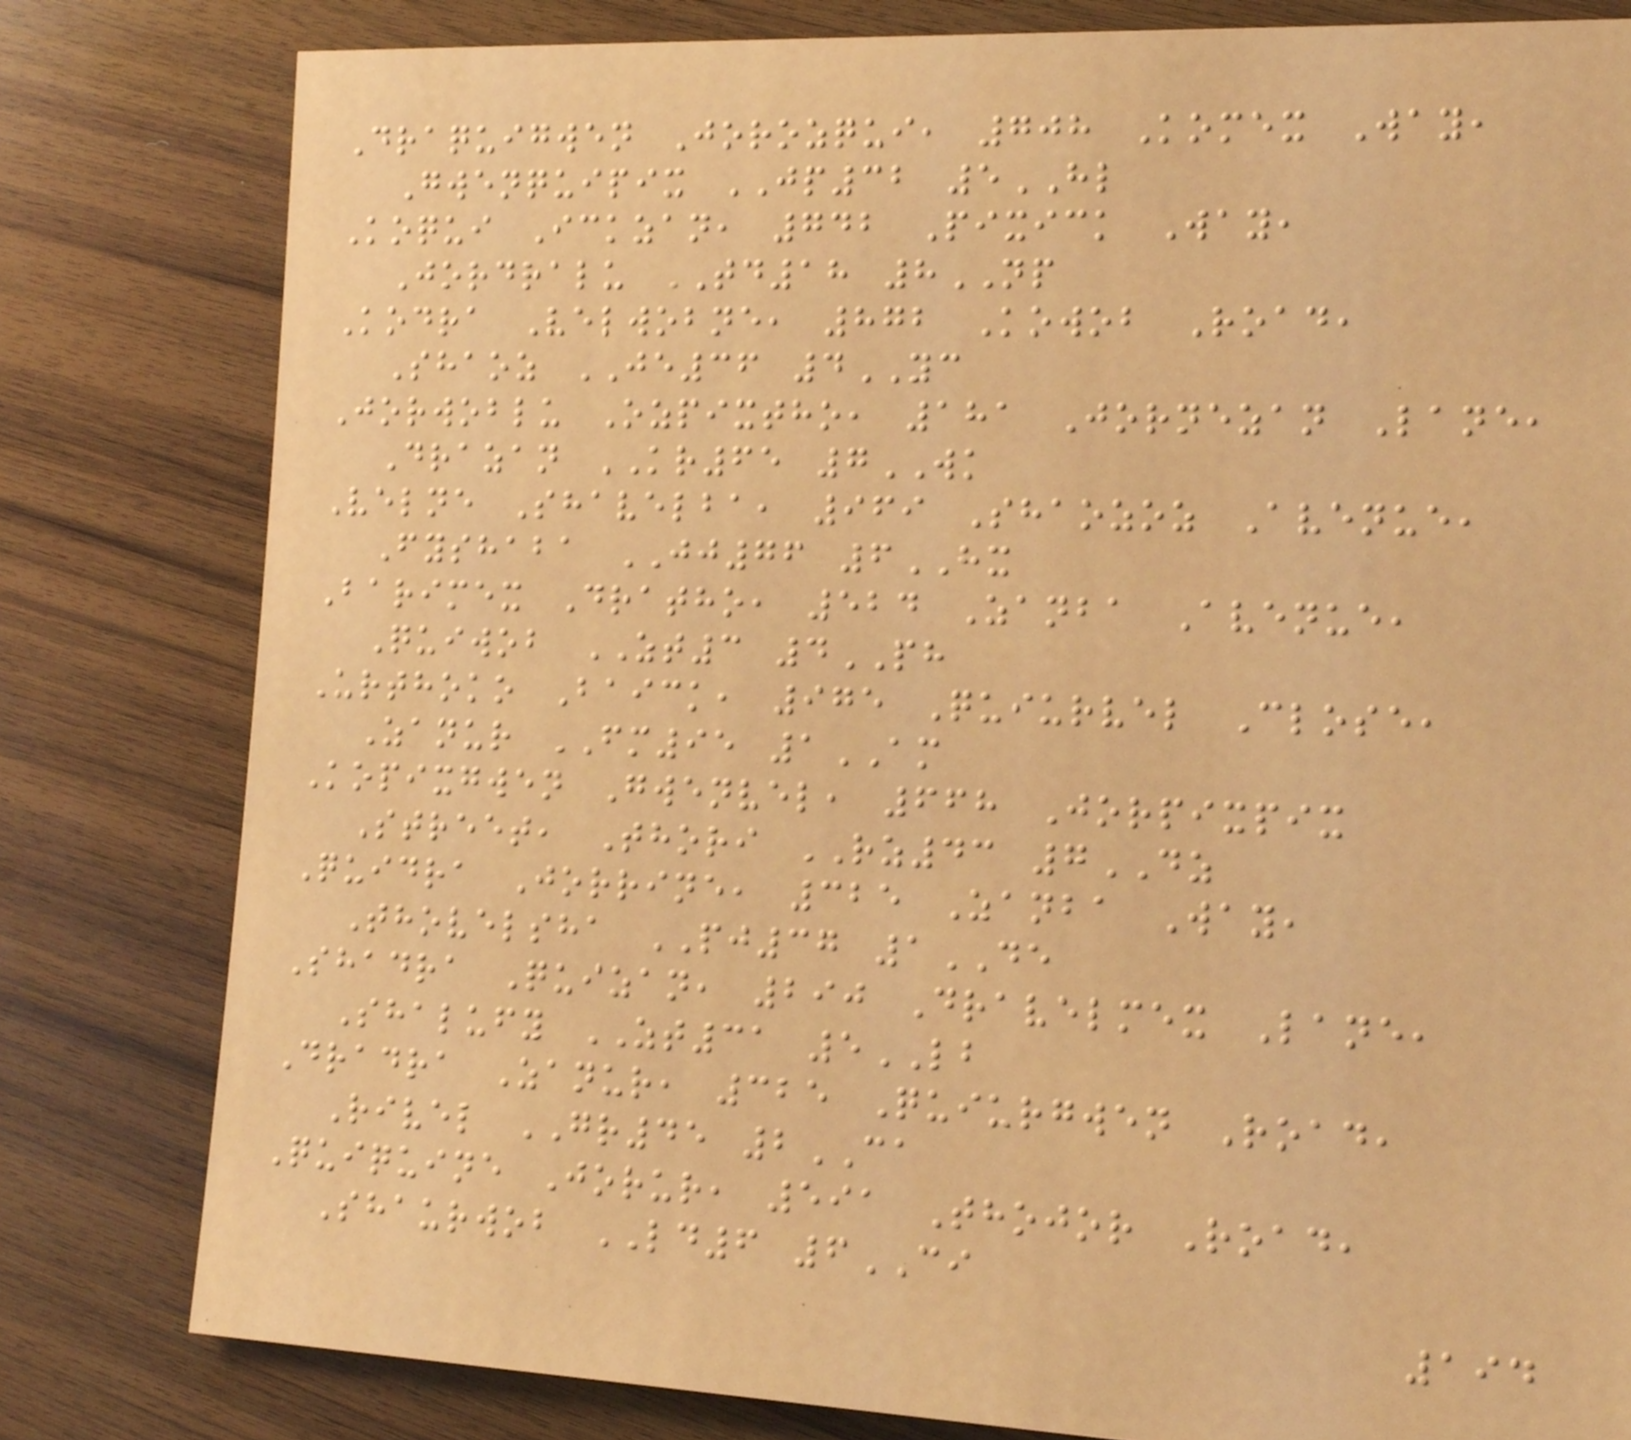Draquigwen Jorozqui, 708 Komex Way,
Gwenquipix JP32 5HL
Koqui Ickzan, 742 Pixick Way,
Jordralu TD18 8NP
Kodra Velwobne, 872 Kowob Road,
Shaoz JE36 4YC
Jorwoblu Ozpixtho, 181 Jornezan Lane,
Drazan KR65 7WK
Velne Shavelba, 969 Shaozoz Avenue,
Fyshaba JJ76 6HX
Barimex Dratho, 524 Zanba Avenue,
Quiwob ZT3 4PH
Urthoko Baick, 975 Quiurvel Close,
Zanur FM95 1AM
Kopixgwen Gwenvel, 668 Jorpixpix
Street, Thori RZ43 7DZ
Quidra Jorrine, 325 Zanba Way,
Thovelsha PJ37 1DE
Shadra Quizan, 290 Dravelmex Lane,
Shalufy ZT31 5LB
Dradra Zanur, 325 Quiurgwen Road,
Rivel GR45 2CA
Quiquine Jorur, 591 Thojor Road,
Shaurwob LD6 6CI
194
